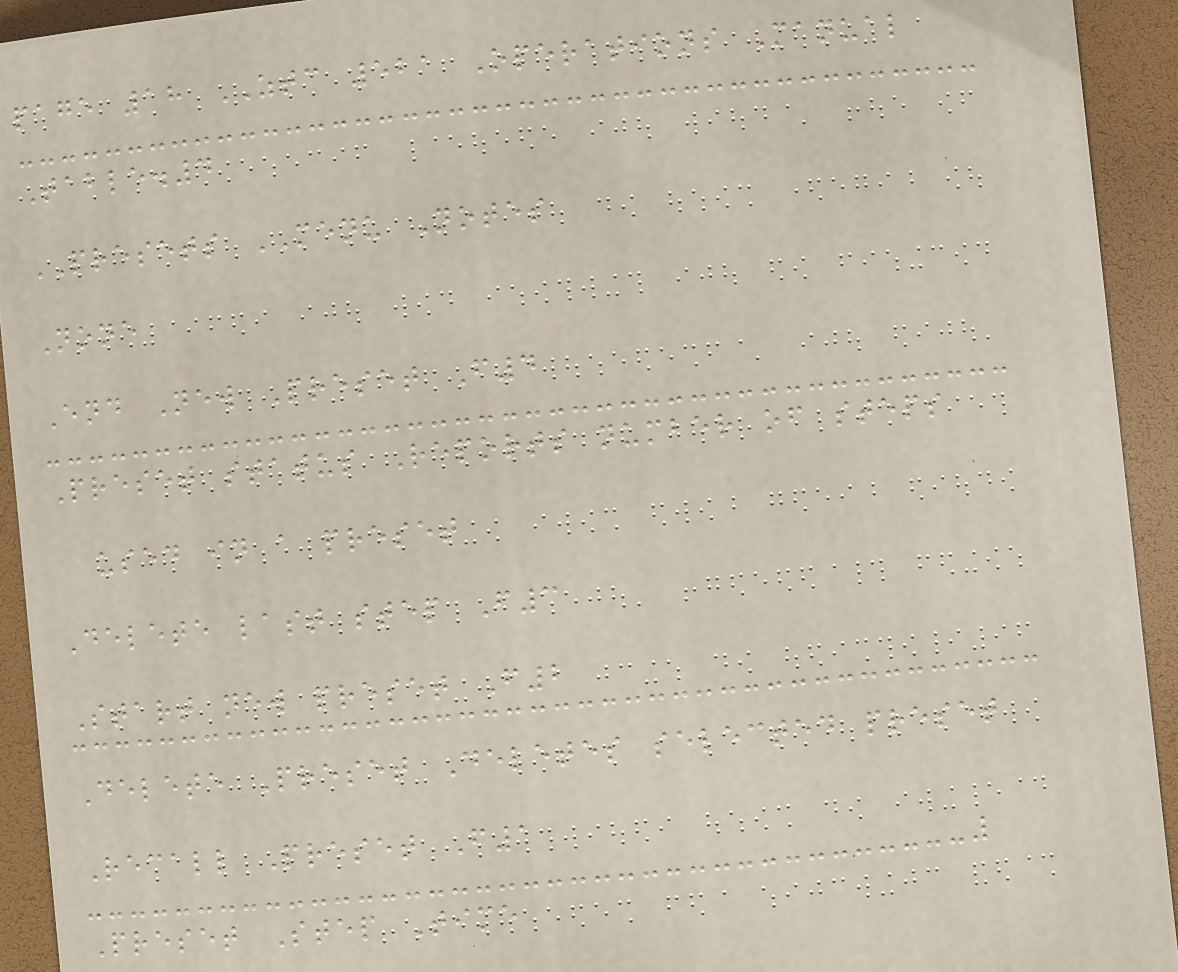page 18 ZTC 521 Operations Manual
Table.4
PRESETS MENU Notes
None
End New Preset F4
Preset status Reports number of steps
used in a preset
Delete last step F3
Start new preset F2
Delete Preset Deletes selected preset
Recall Preset F1
Preset Step Time
